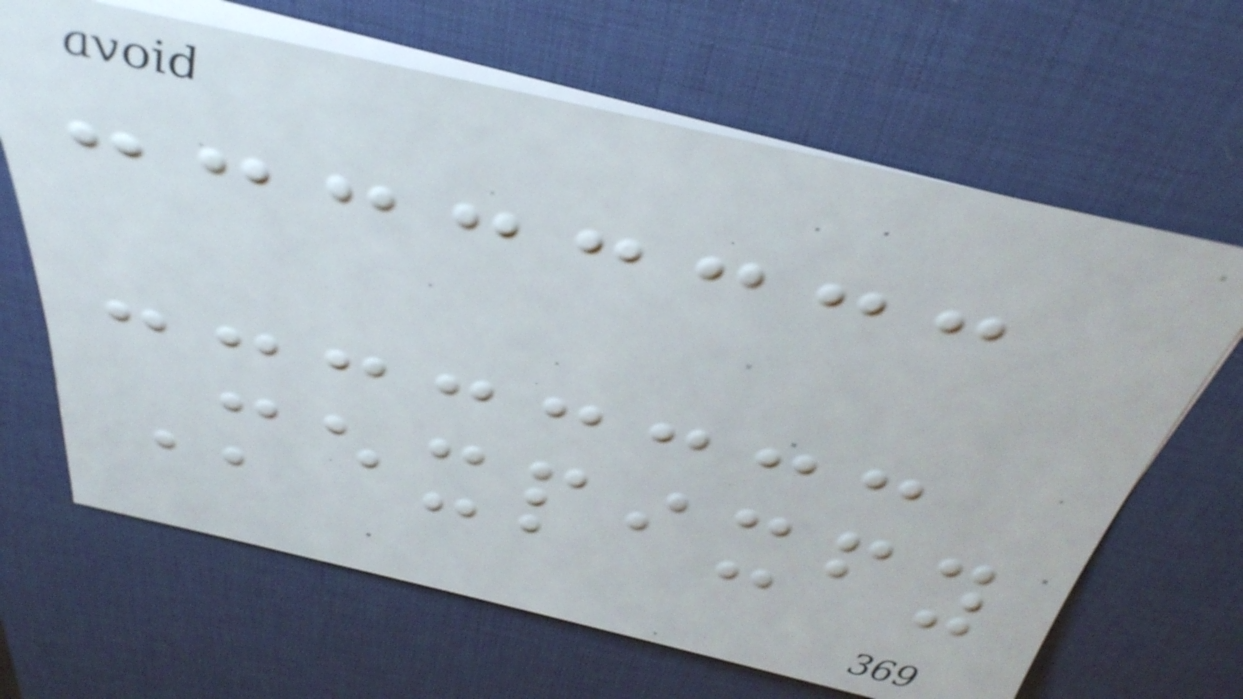Mexpixfy
